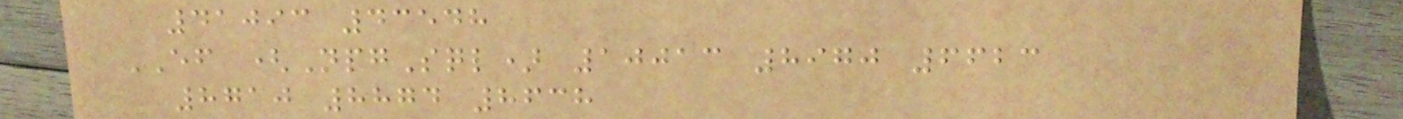41093 43548
EF (NpgSql) 10013 8970 6623
8710 8874 8638
